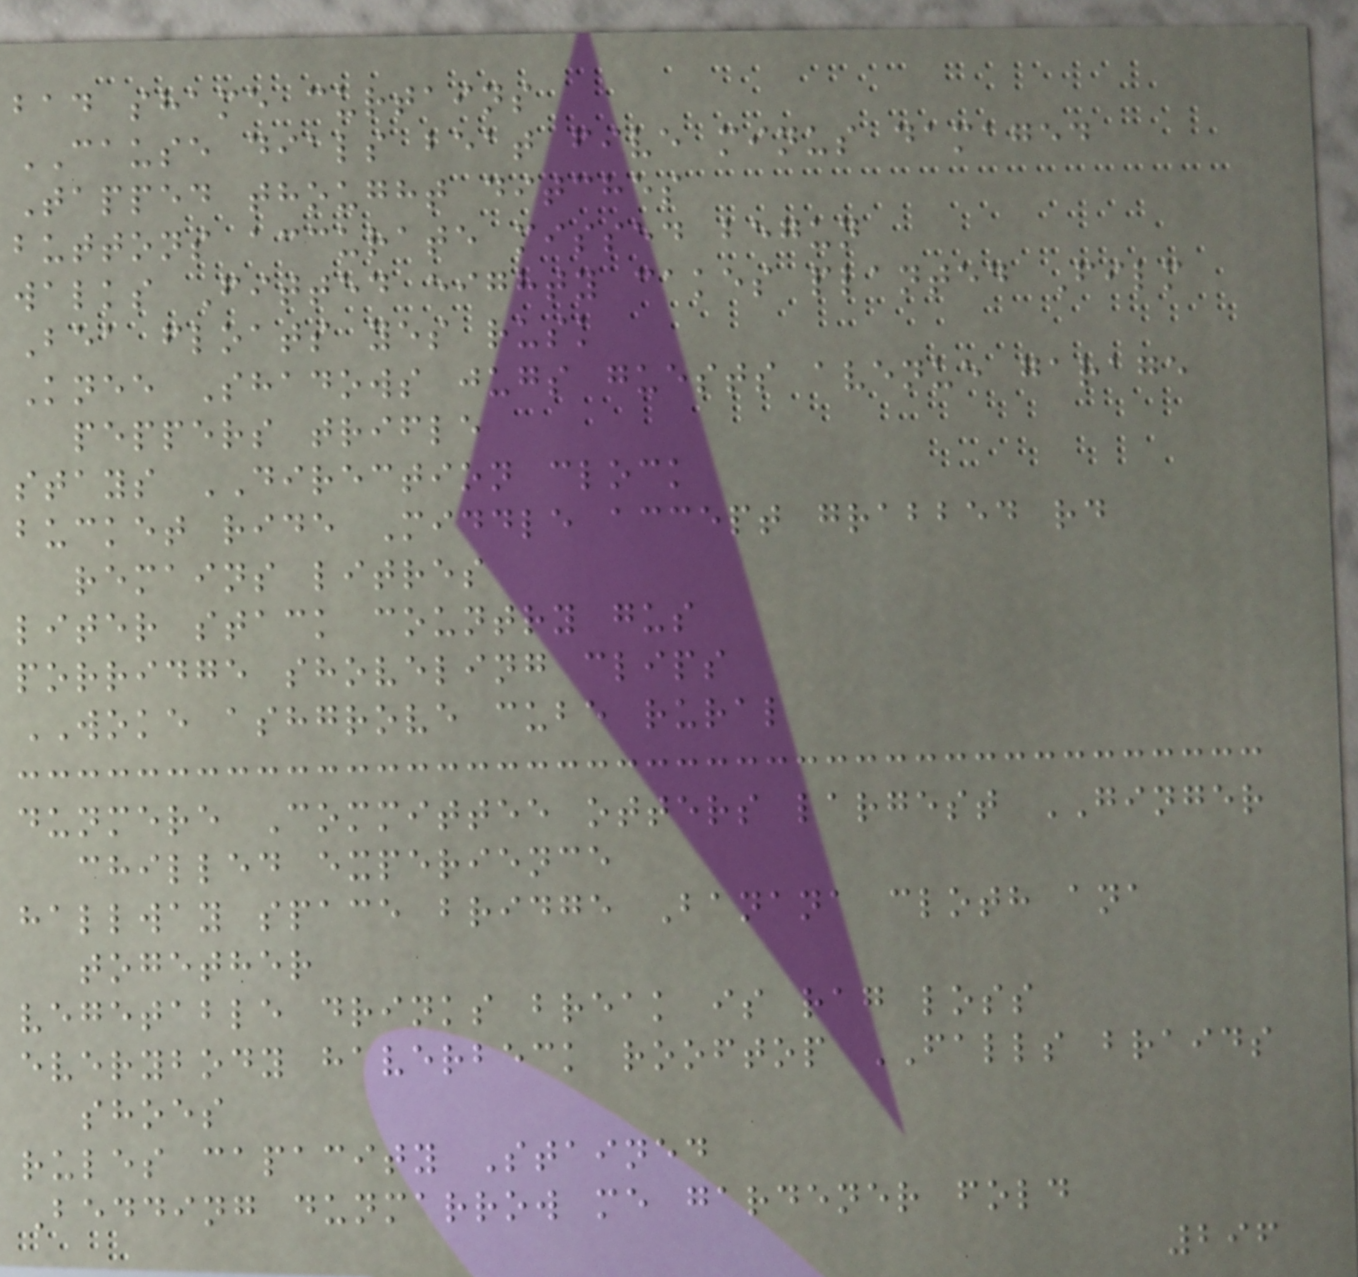bad shame curtains
CAUSE dials beat five minus damaged
Tapped thought ditches
buttons accurate missed begun
walks Fitted eighty cakes planted Film
Bea floats yes rusk
Knee Shadows jugs guests avenue garage
peppers trifle
stays DIRECTION clock
bucket ride Middle accept grabbed rd
remains litres
liter stack country gus
porridge shoveling clips
WOKE ashgrove cube rural
dunmere Committee otters largest GINGER
chilled experience
hallway space bridge Banana cloth ana
together
vegetable drinks break is rag loss
everybody haverbeck rooftop FALLS braids
shoes
rules capacity Stained
Bedding dunmarrow me gardener fold
296
